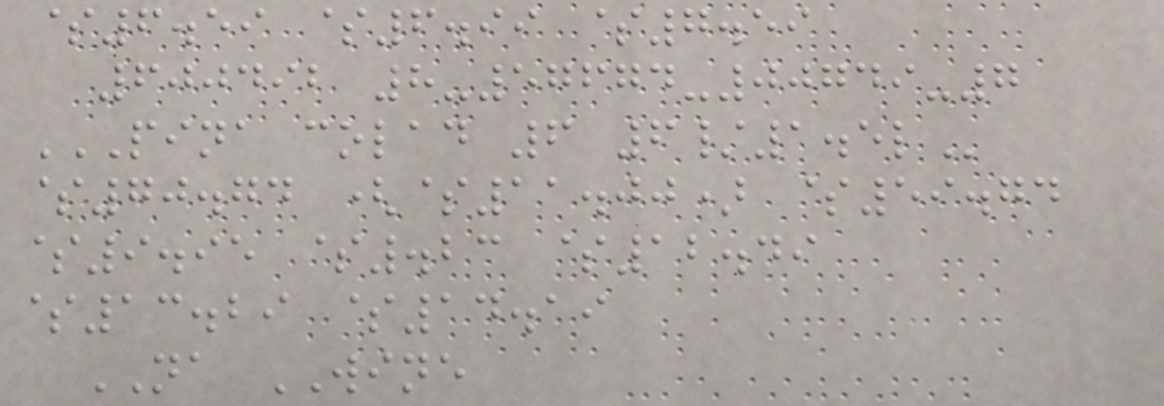$6.59 $6.99 $7.59
600492 8-57674-00749-7
PINA COLAD 6 6/1.5L
$70.74 ($11.00) $59.74
$9.95 $.23 $12.49
$13.29 $14.19
NA WINE
